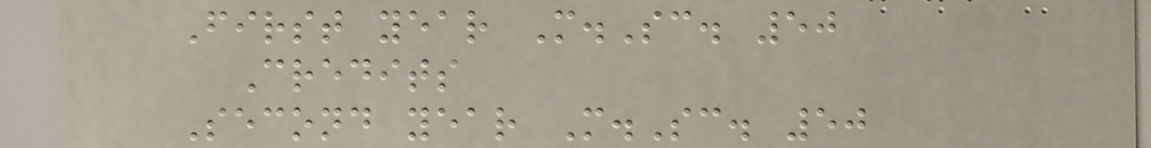First year M.Sc. 50
Credits
Second year M.Sc. 50
